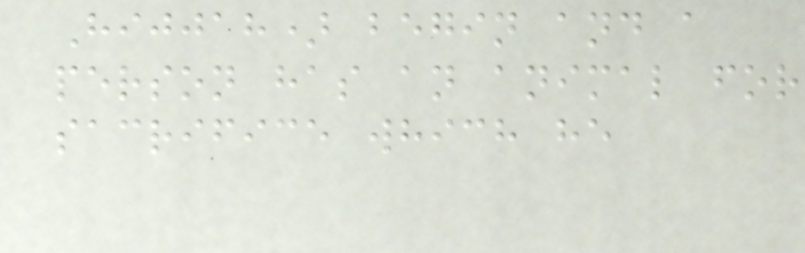Hijjah) begin and a
person has an animal for
sacrifice which he
